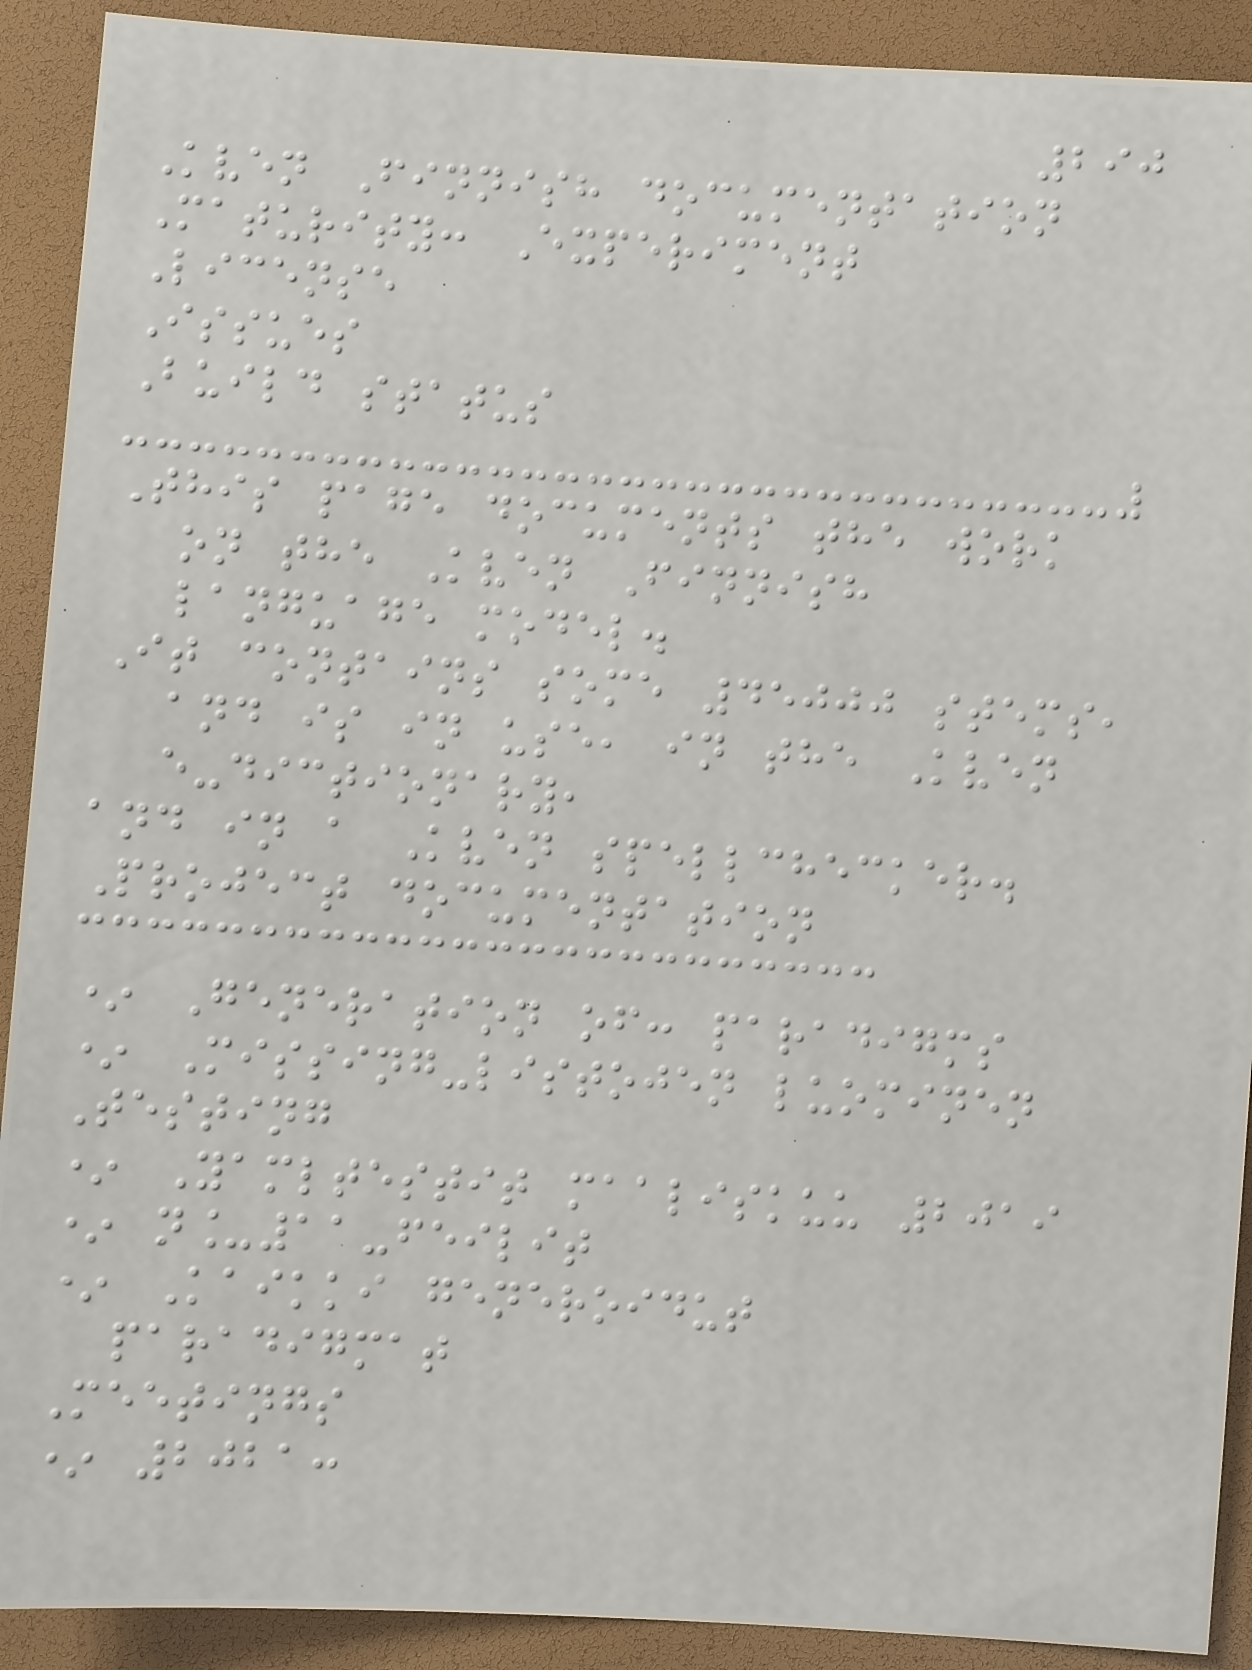290
Kven Finnish documentation
Maturity: Experiment
License
Issues
Build status
This page documents the work
on the Kven Finnish
language model.
It contains some 45000 stems,
and is in use, in the Kven
e-dictionary,
and in a Kven spellchecker.
Project documentation
* Generation of: paradigms
* Missing-listojen luominen
Testing
* Yamltestit maaliskuu 2019
* n_11-feilit
* Kaikki generoidut
paradigmat
Meetings
* 2021:
